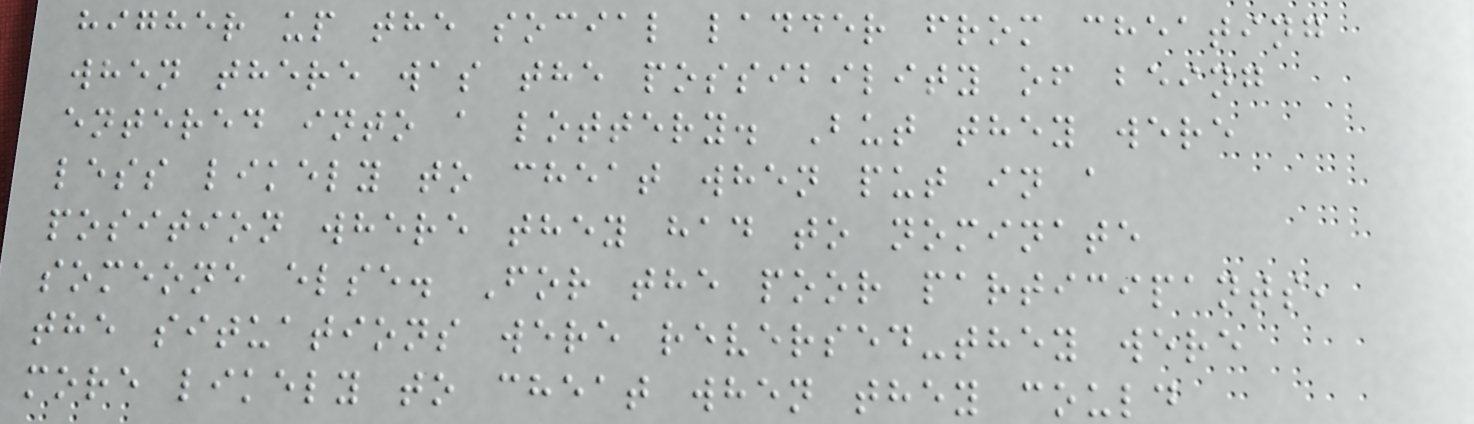higher up the social ladder from cheating
when there was the possibility of being
entered into a lottery. But they were
less likely to cheat when put in a
position where they had to nominate
someone else. For the poor participants,
the situations were reversed-they were
more likely to cheat when they could
